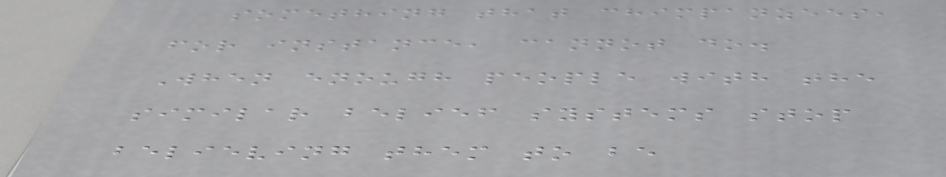something that chimpanzees,
for instance, cannot do.
When enough people with the
similar belief systems stop
believing them to be
